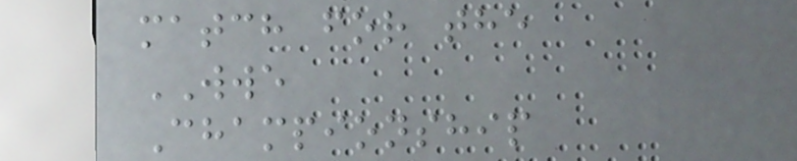match for the
WWE
Championship
